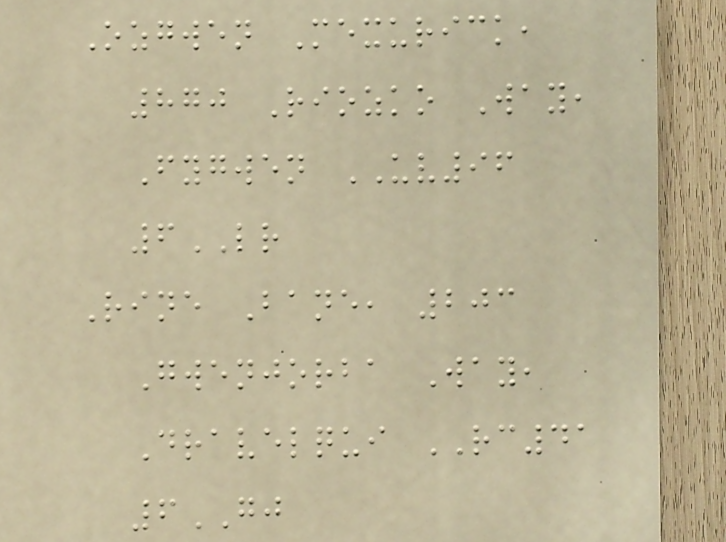Ozgwen Mexurick,
870 Riozko Way,
Fygwen UV96
6LR
Rine Bane, 203
Gwenjorba Way,
Dravelqui RC41
6GJ
